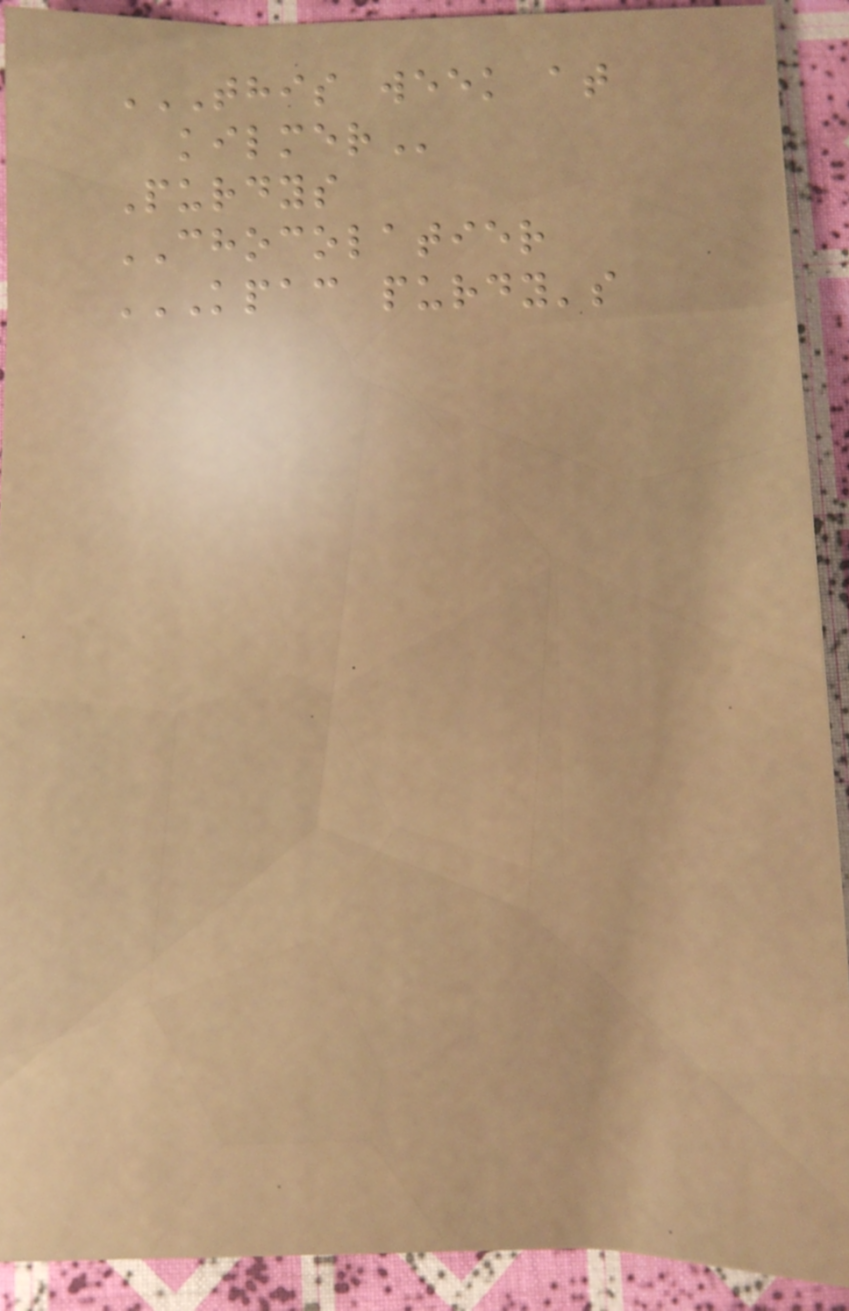THIS WEEK AT
KILMER
Purdys
CHOCOLATIER
KPAC PURDY'S
